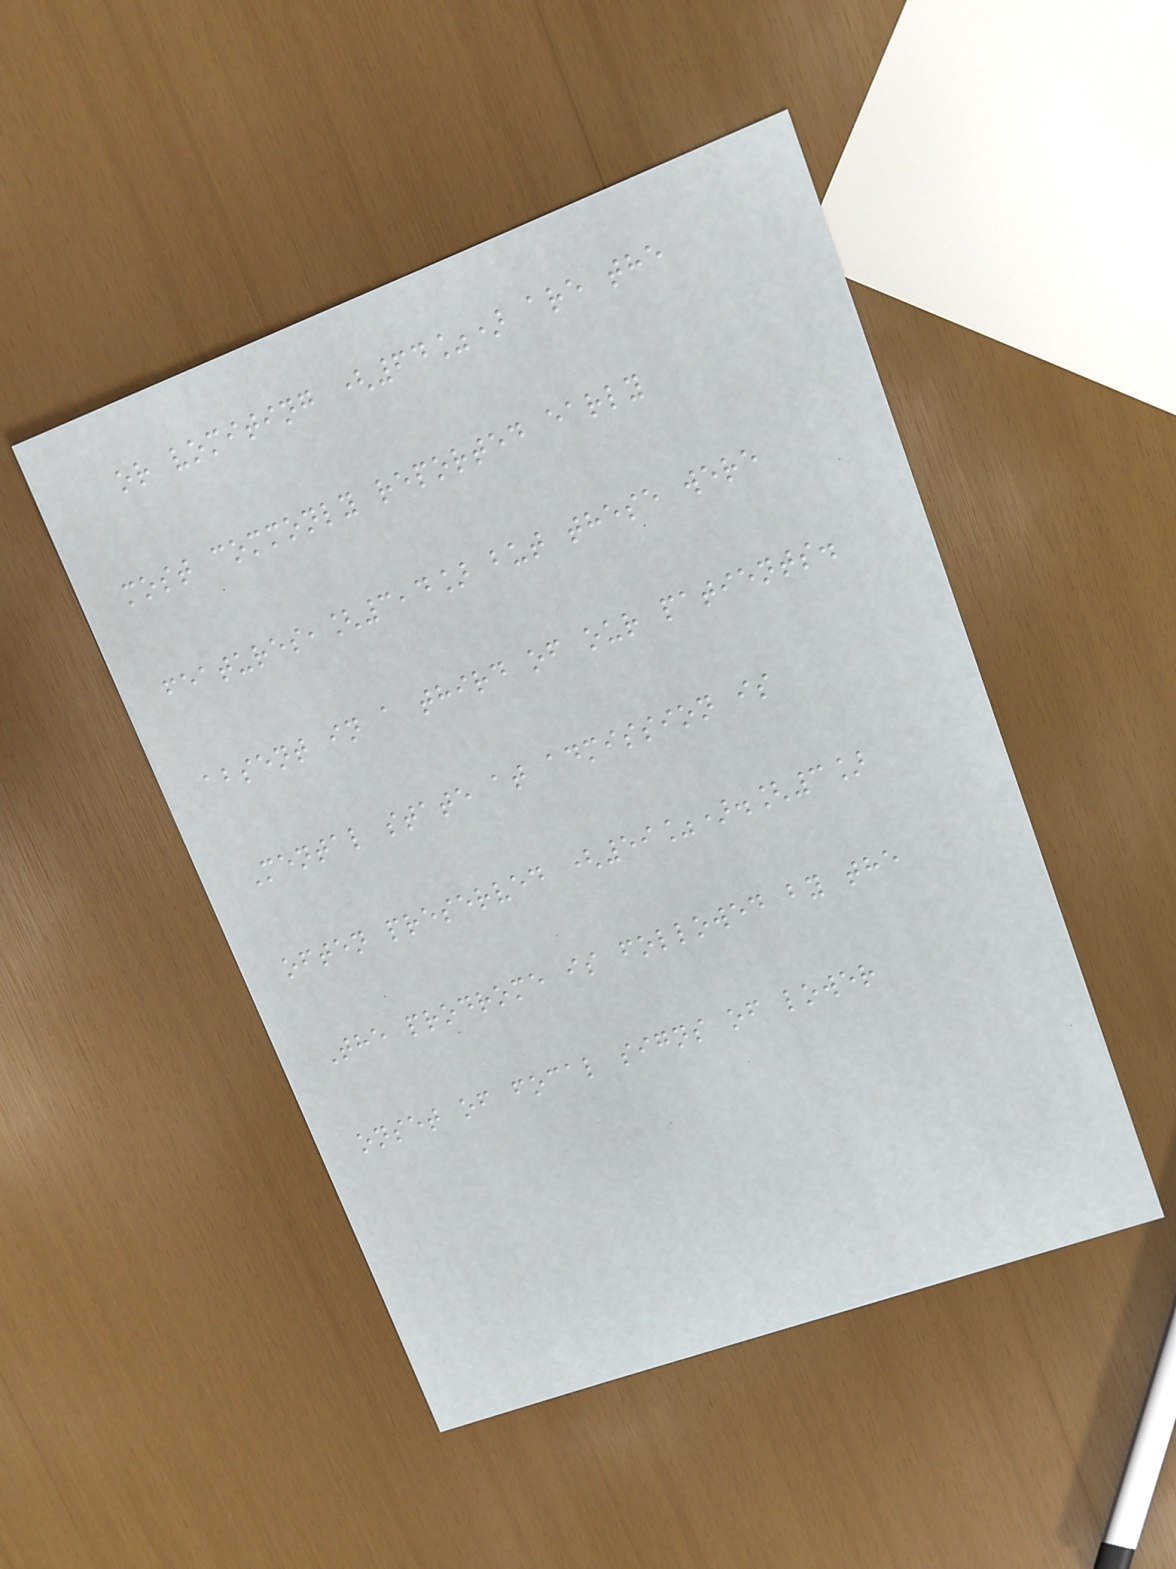or vomiting (64%) are the
most commonly reported early
features,[3,4] but these were
absent in a third of our patients.
Mental state at admission is
often preserved (59%).[3]
The prodrome is followed by the
onset of focal signs of lower
